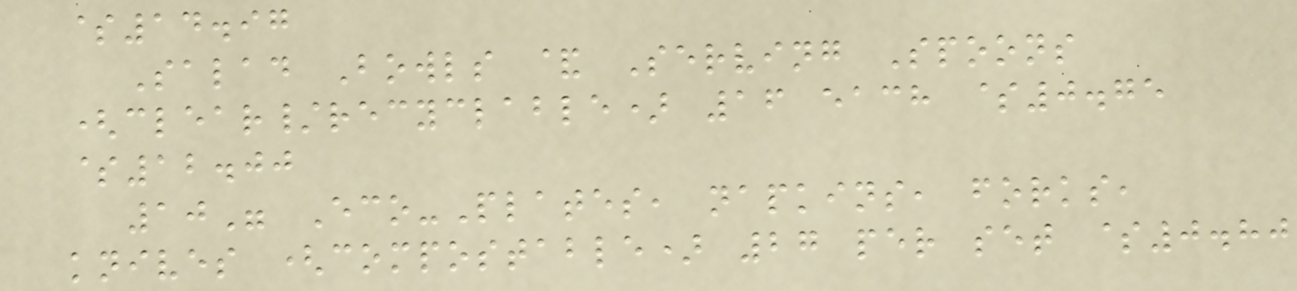$14.97
Salad Bowls & Serving Spoons
(clear/recyclable) 16 each $0.75
$12.00
10" Eco-Plates, napkins, forks,
knives (compostable) 27 per set $0.80
